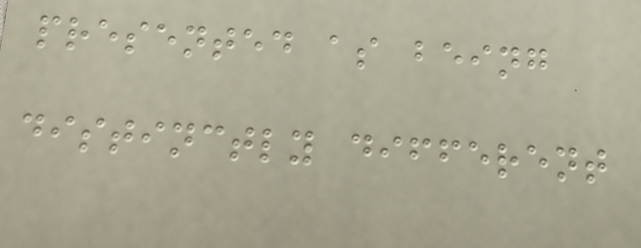presented as being
distinctly different
